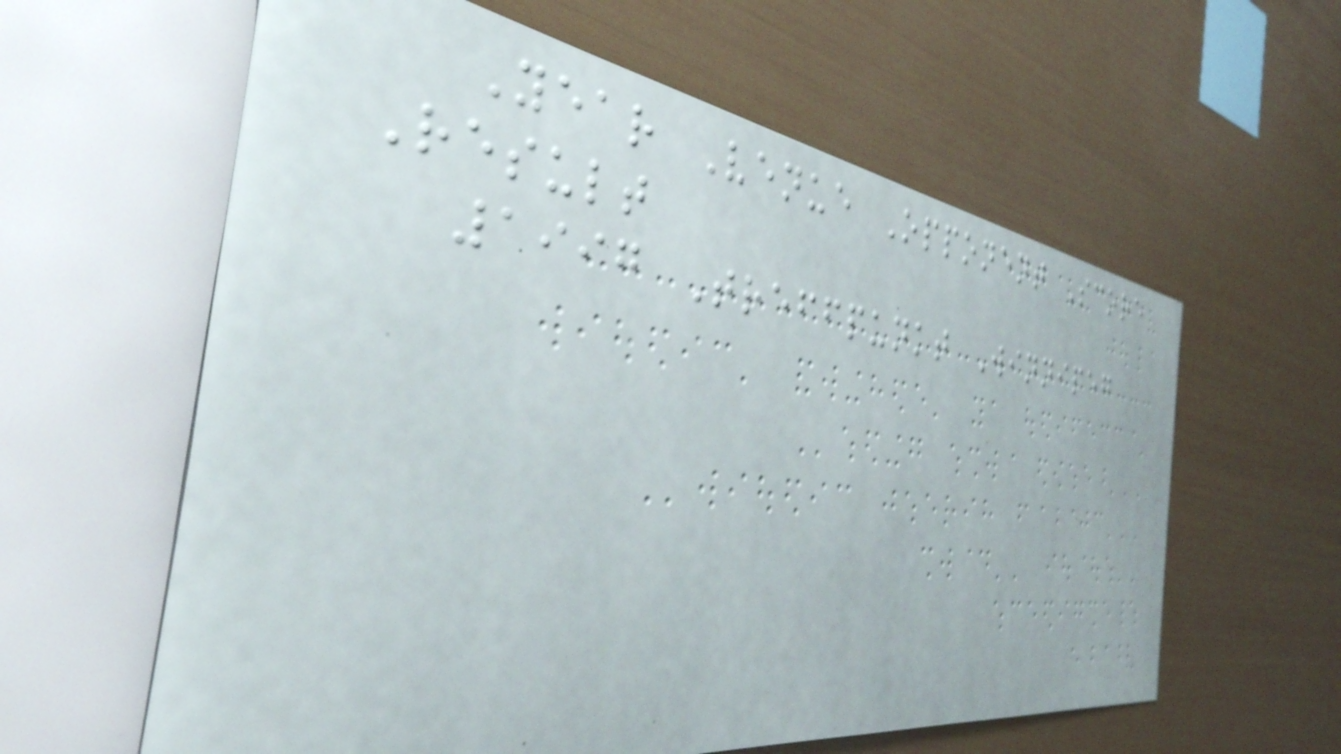Year Venue Opponent Score
Result
1997 Treffpunkt Winnipeg
